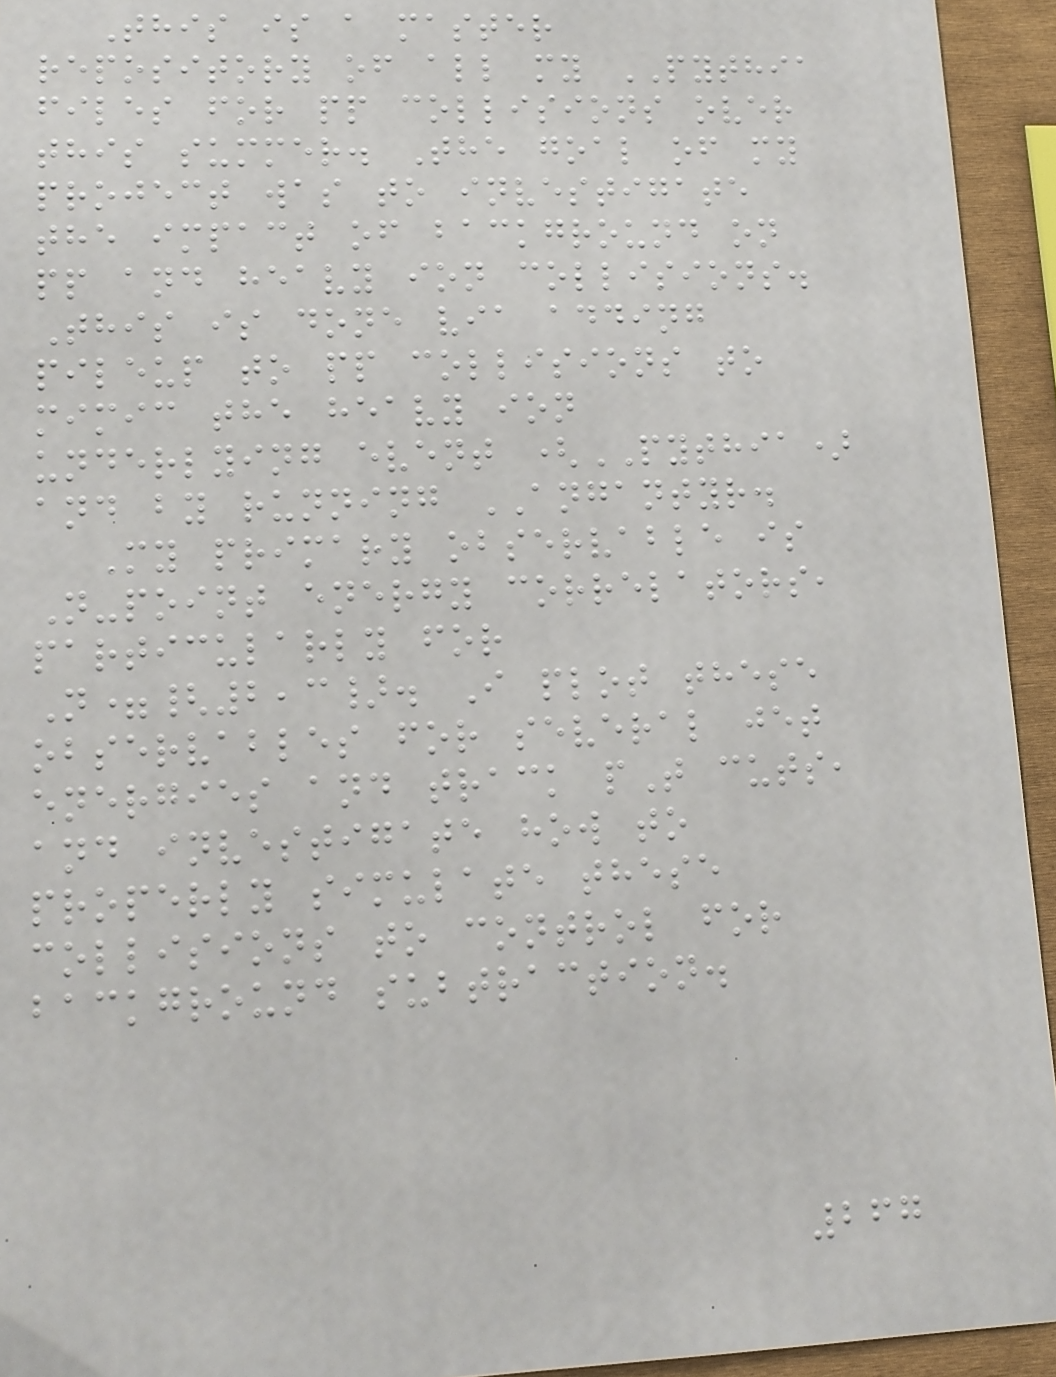This is a master
repository of all my PYTHIA
files for pp collisions over
this summer. The goal of my
project was to investigate
the impact of background on
pp and heavy ion collisions.
This is done via adding
pileup to pp collisions to
mimic the heavy ion
underlying event (PYTHIA)
and by running ANGANTYR.
My primary observable is
N-point energy correlators,
particularly for
N={2,3}. I plot these
observables for several jet
energies and track pT cuts,
and investigate how to
properly simulate these
collisions to control for
background subtraction.
267
